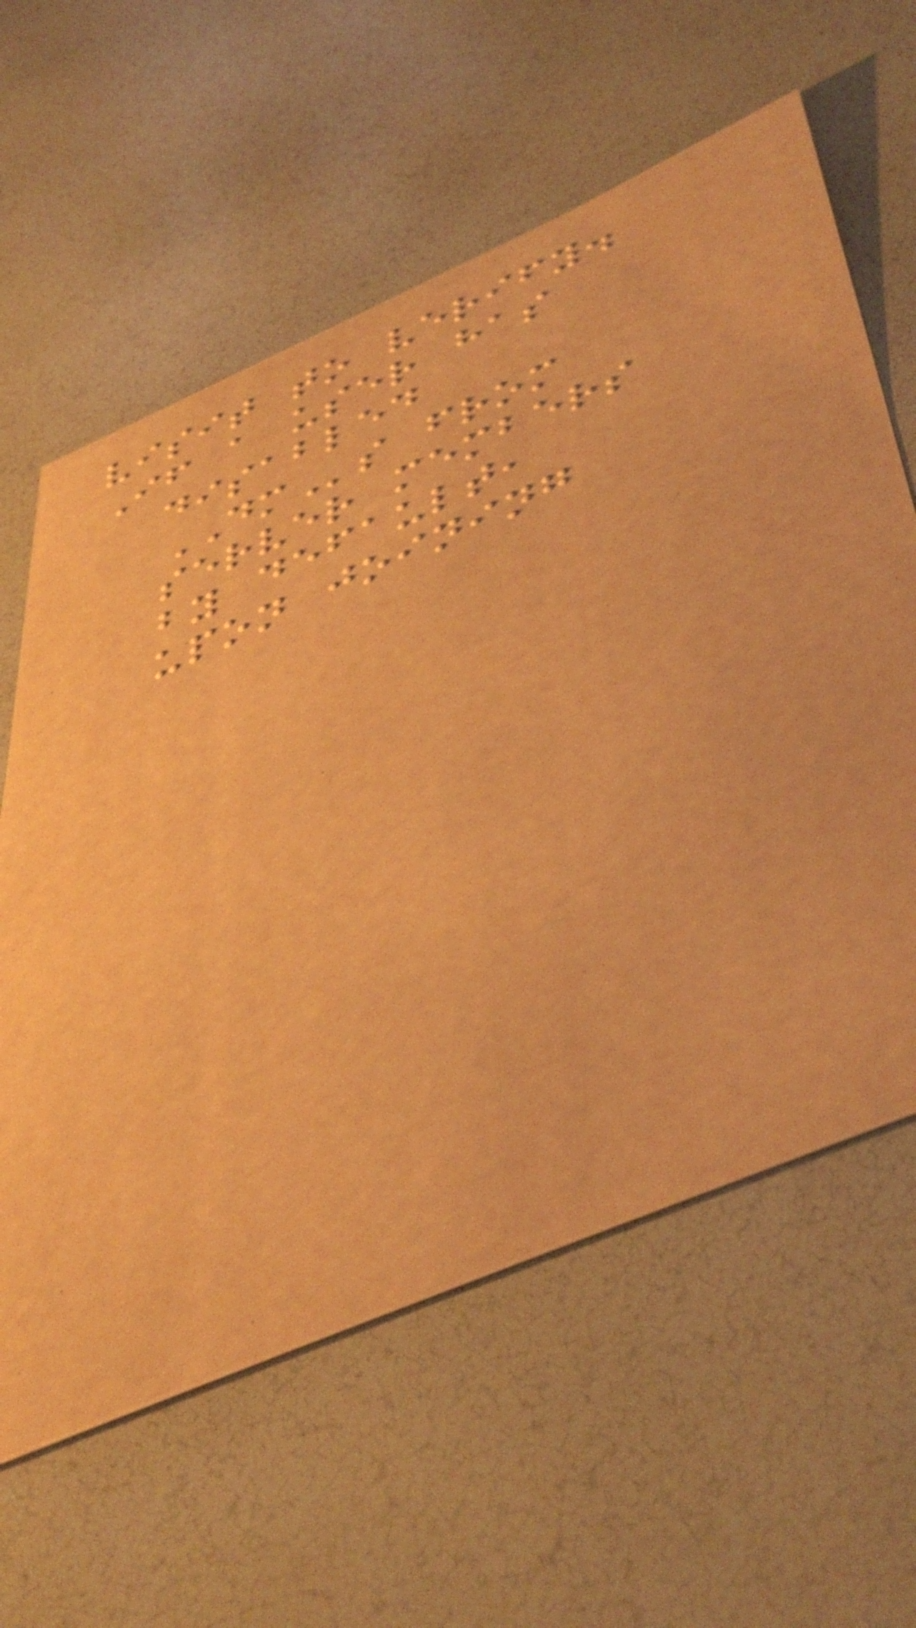visit to verify.
If a user has
disabled
DMs from
server members
by default,
upon joining
